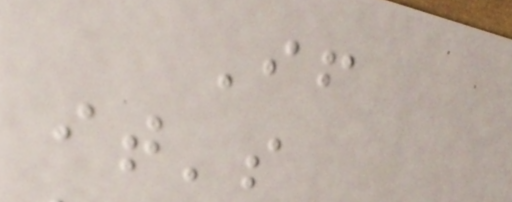If
it's
